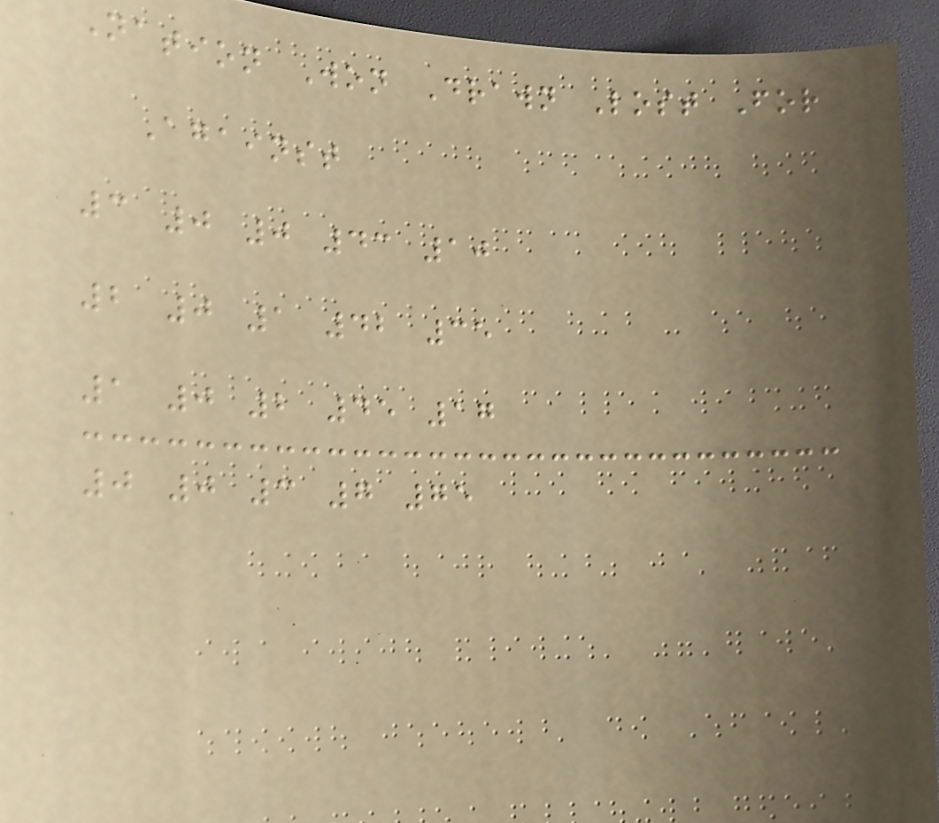Nation Won Drawn Lost For
Against
3 0 0 43 10
2 0 1 42 35
1 0 2 45 17
0 0 3 7 75
